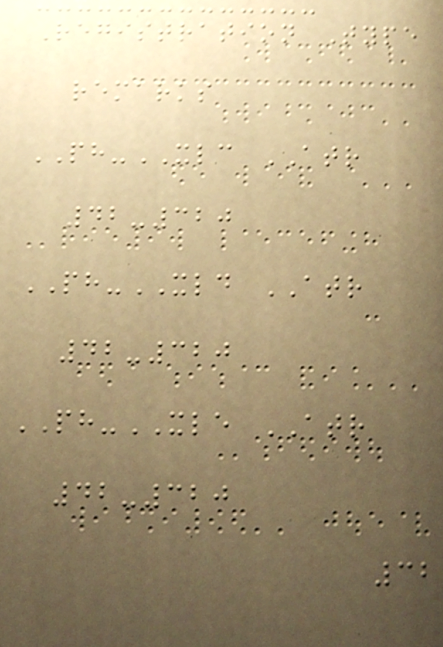Registration Type
remarks
PH-XLC ATR
42-320
PH-XLD ATR
42-320
PH-XLE ATR
42-320
32
